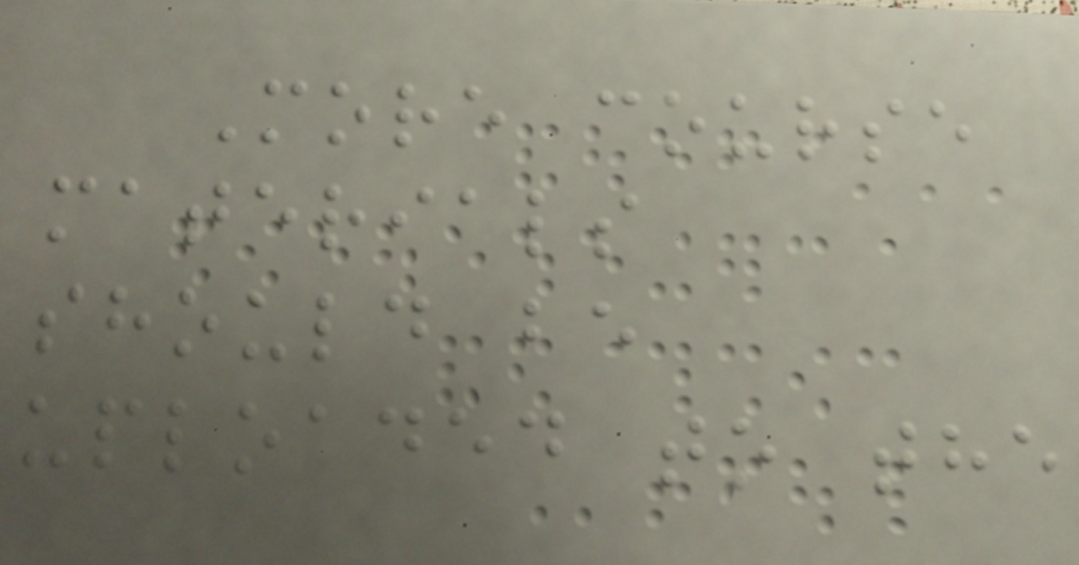More course
materials
should be
uploaded to the
